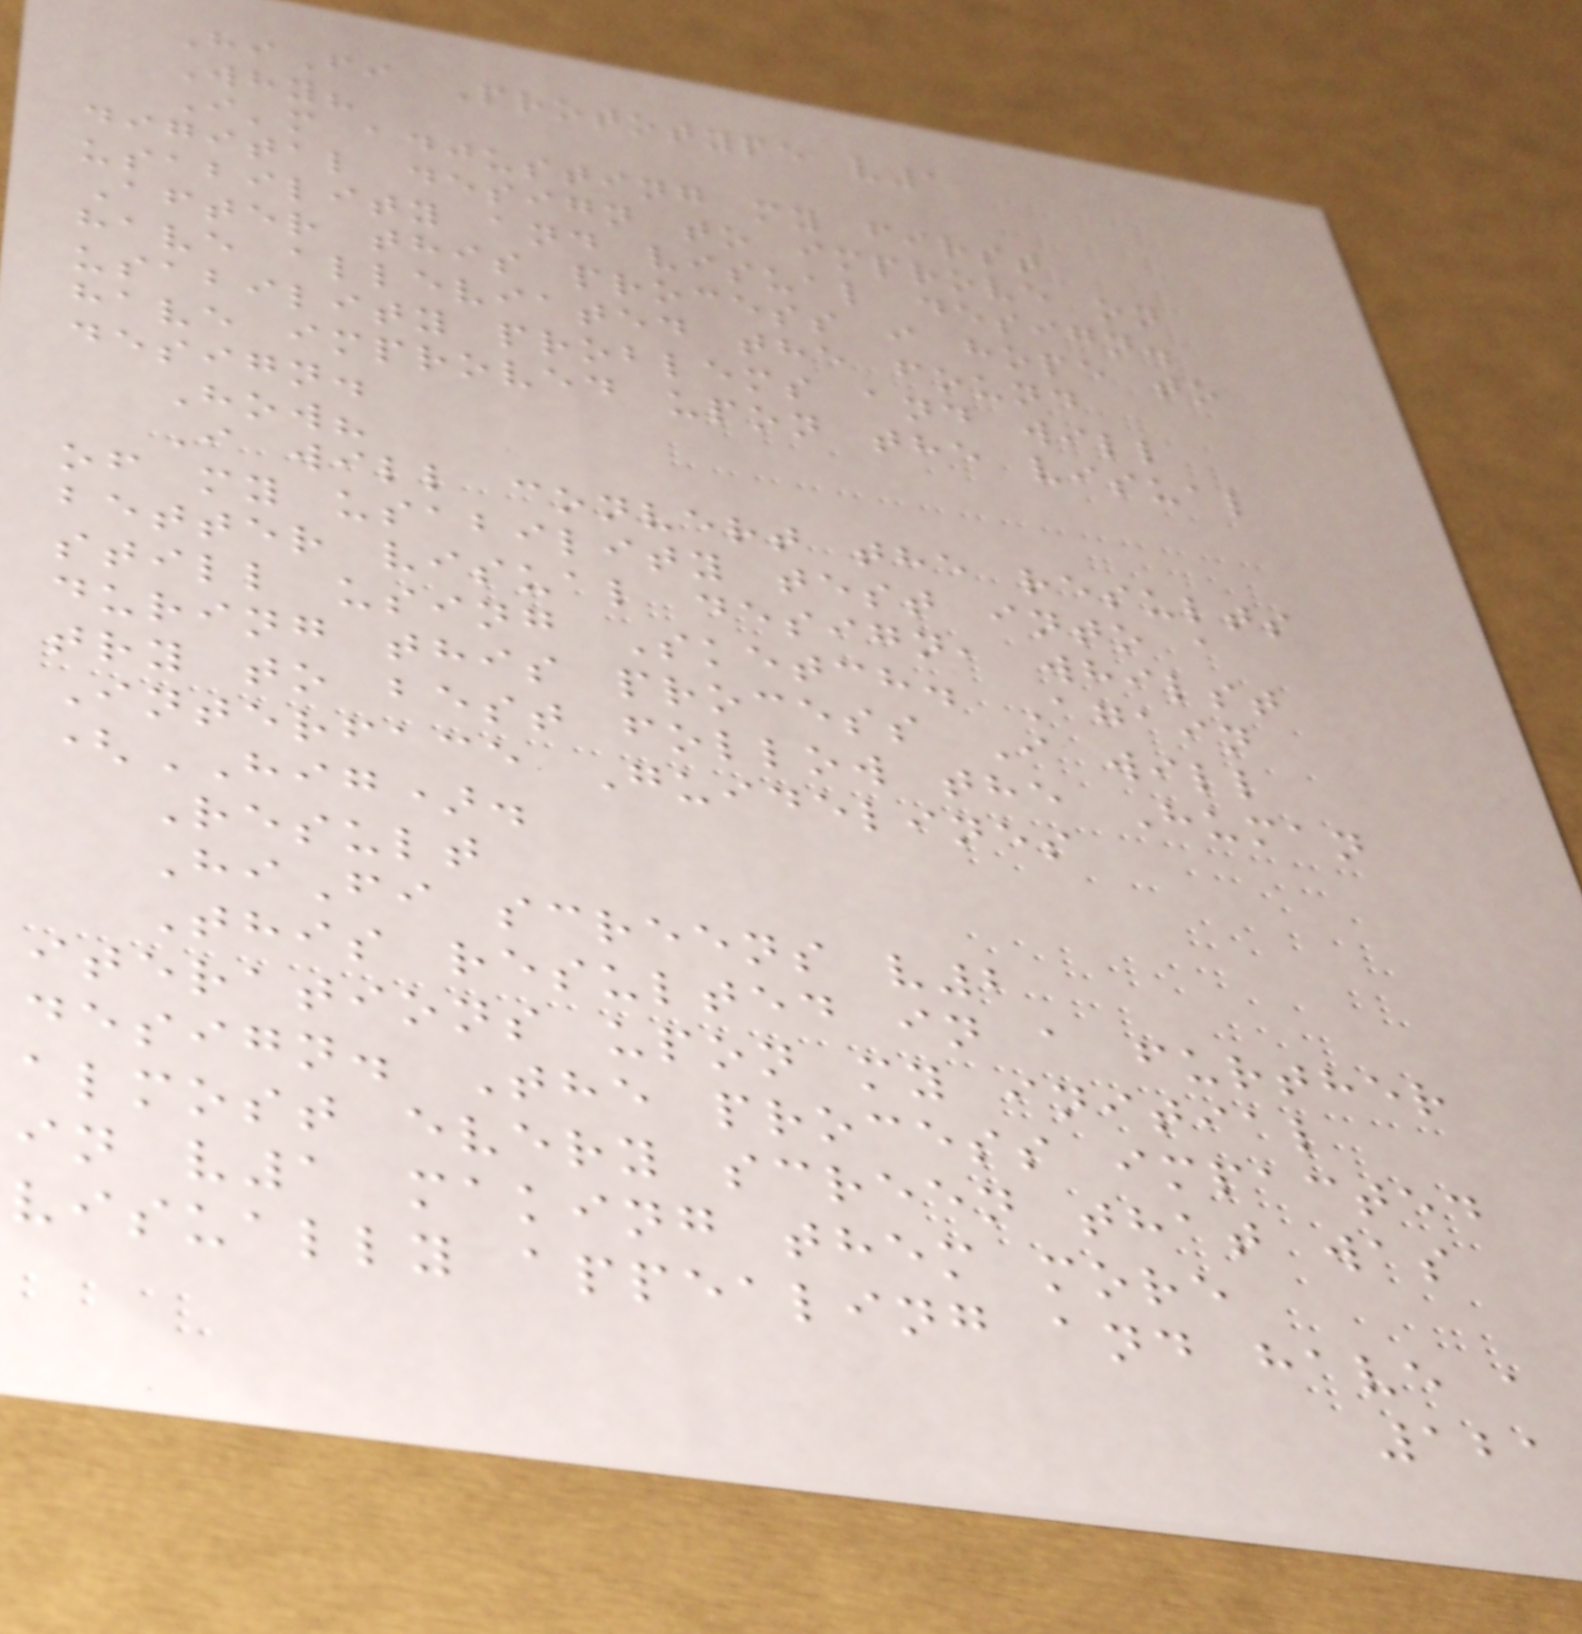HiFi Prototype v1
Why?
I'm adjusting my first
digital design to improve on
usability and visual design.
After this process i hope to
have alleviated the found
usability problems and will
have improved upon the visual
design.
How?
I will convert the results
of my usability test into a
better visual design, whilst
still using Sketch. Again
during this process I will
try to best follow the Human
Interface Guidelines
(HIG).
Result
HiFi screens v2
This resulted in a further
iterations upon my initial
design. The process impacted
almost every screen that was
in v1 making them more
visually appealing and have a
121
